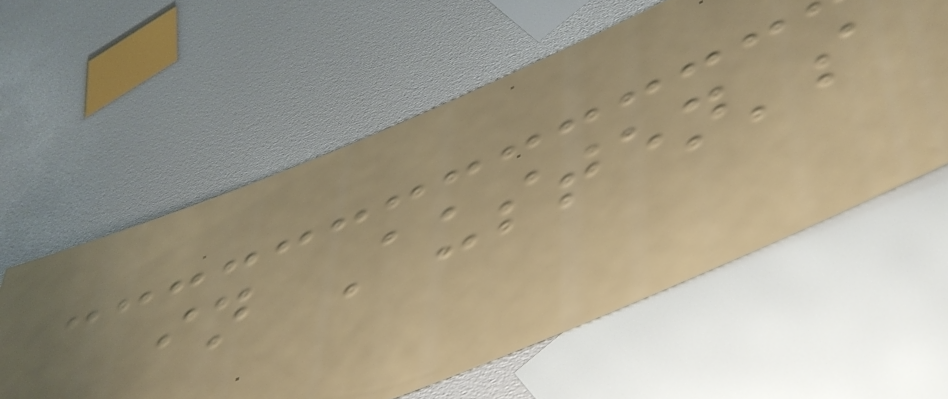in Austen's
